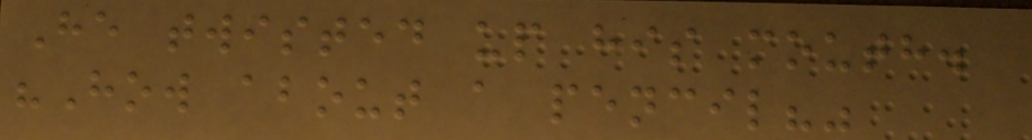He twisted up his mouth.
"How about a pencil?"
